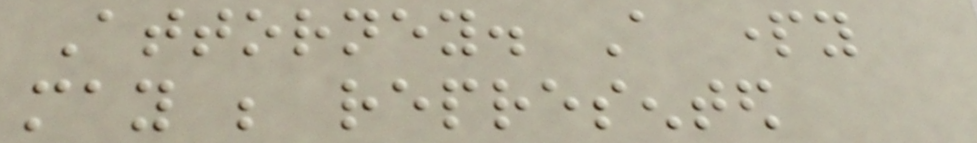Attorney. A party
may be represented
